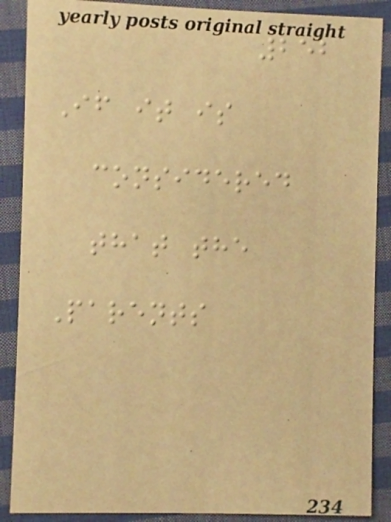252
If it is
considered
that the
Parents
